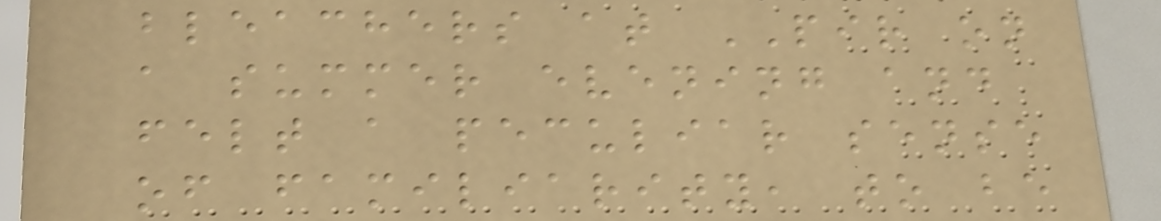bleachers at PIR on
a summer evening and
felt a peculiar sense
of familiarity, to be
